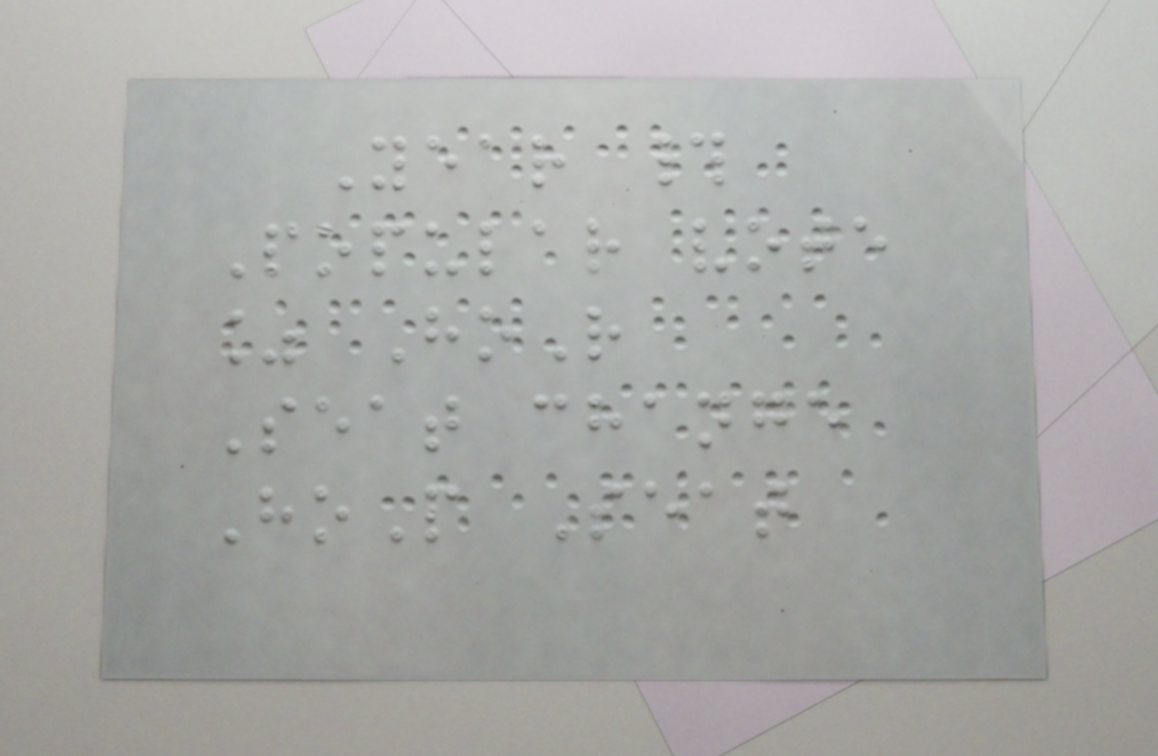Year #
Popular vote
% HoR
Seat change
HoP Seat
